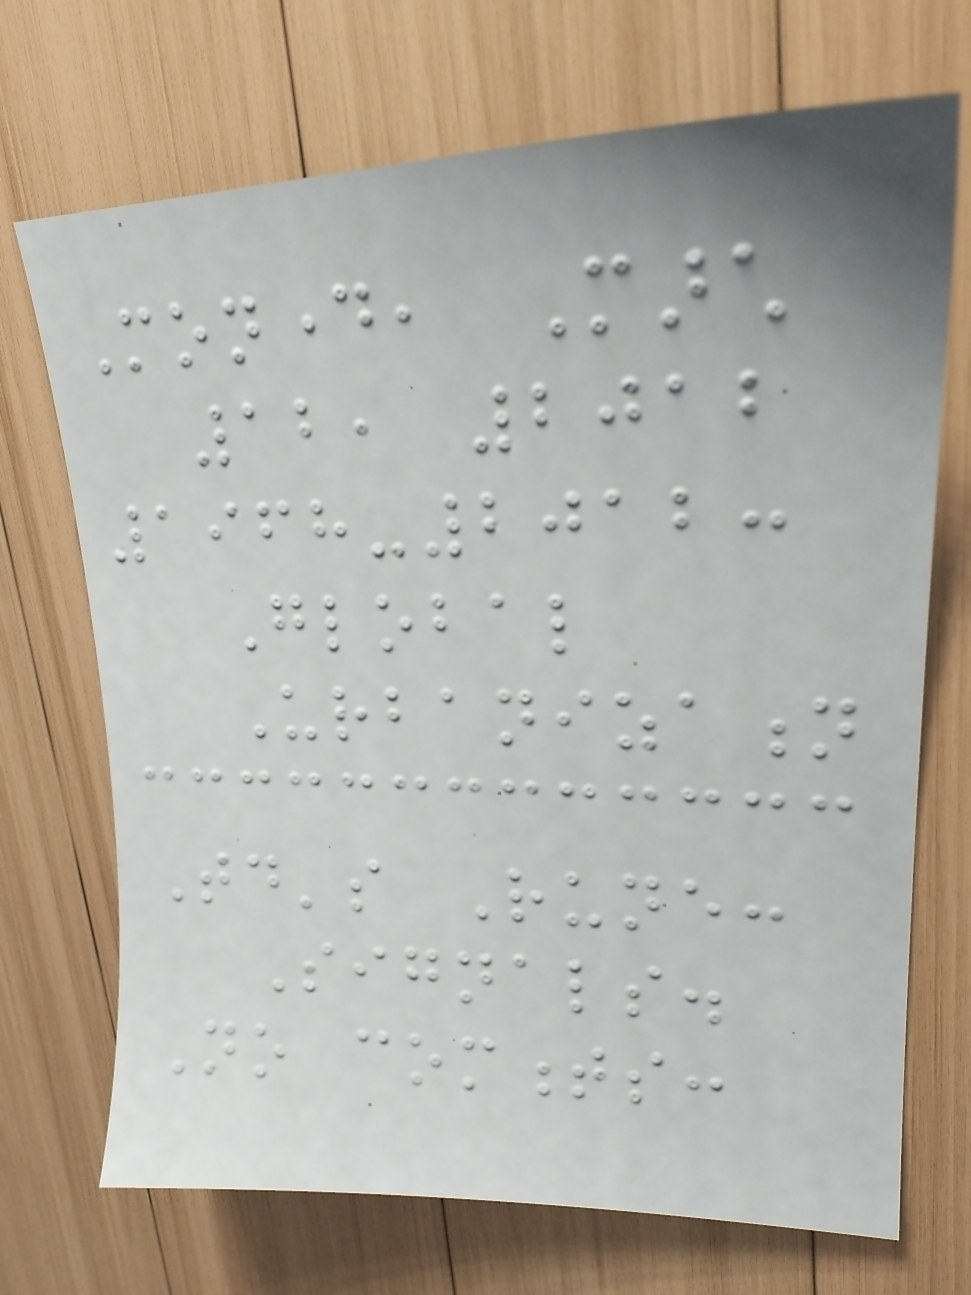Monday, March
12, 2012
1968-2012:
Global
Urbanization
Today's Rune:
Signals.
No comments:
